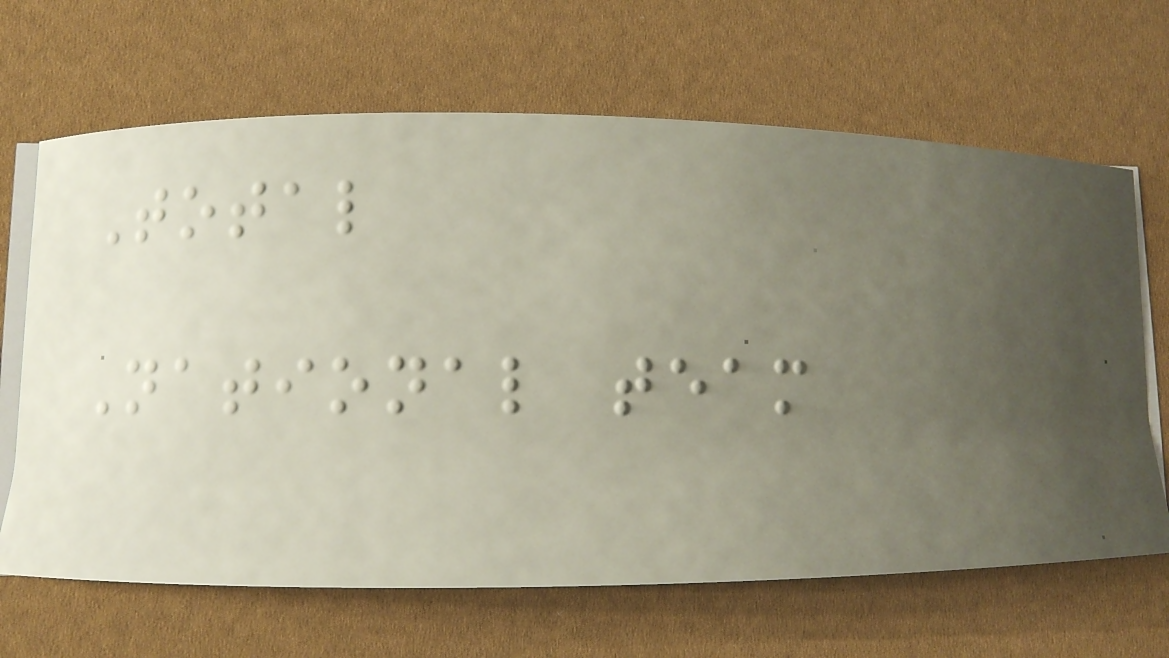Total
National team
